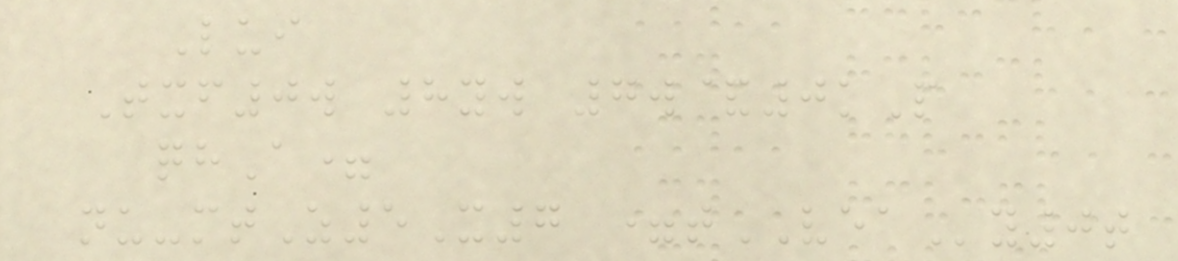Lui
Txf0w 8yw 7w&0kP
qhA=
nu-mtZ5X7 =tVEAy0t
